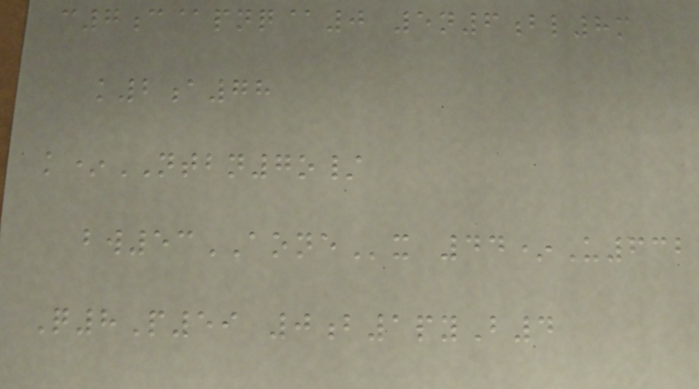c7c@pnq@0 5n6bl8m
k2a78
k*NTBN7o/
bw53AONEx 44*U632
Q8P59 0b1pyB4
